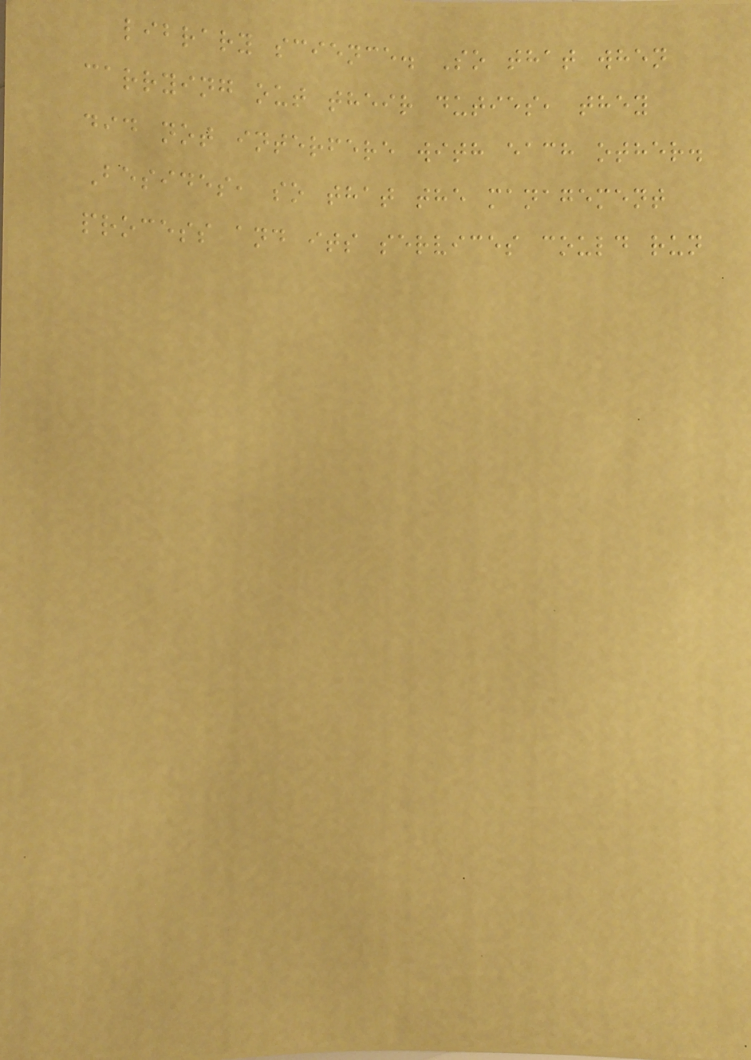library science. So that when
carrying out their duties, they
did not interfere with each other.
Besides, so that the management
process and its services could run
